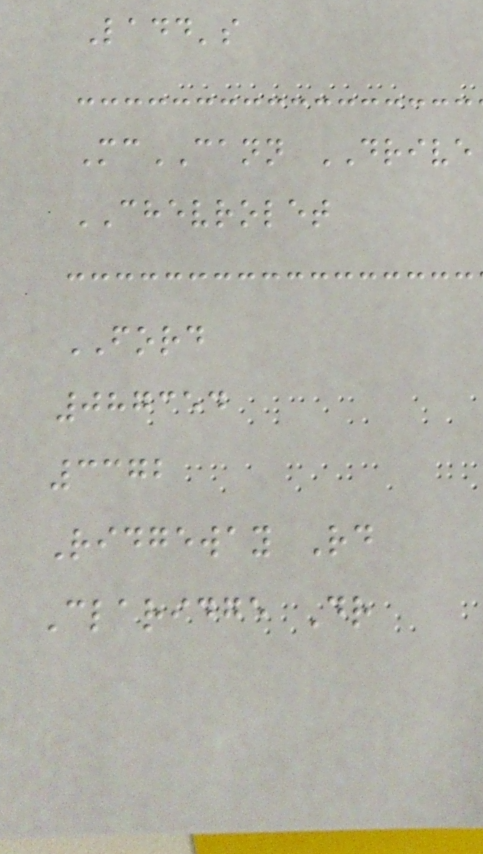Ladd's
McCANN DRIVE
CHEVROLET
FORD
087354
3372
Ridgeway Rd
Claridge Dr
